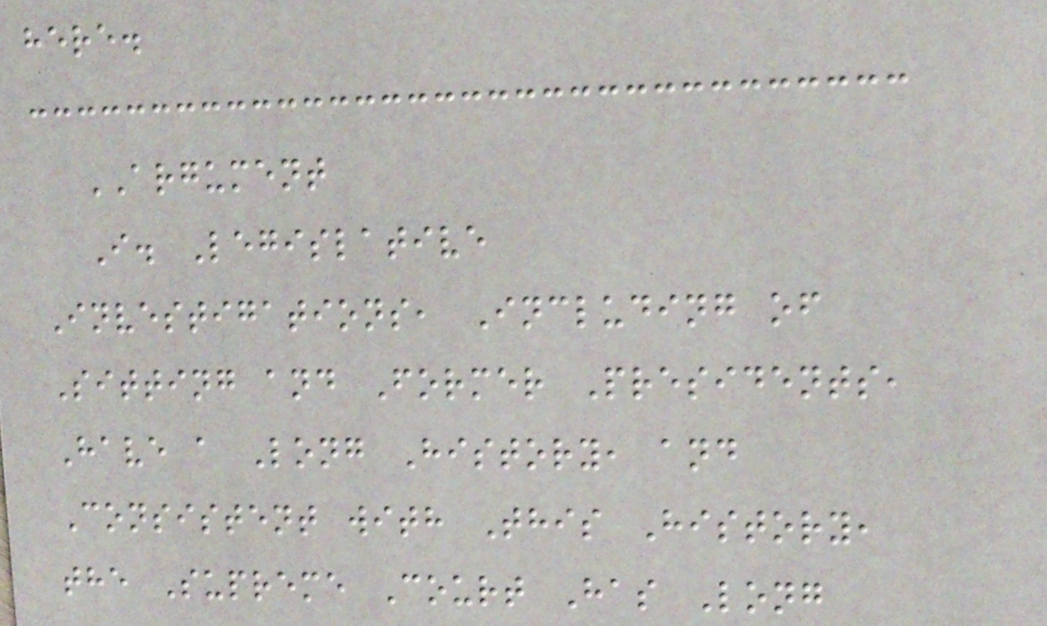here.
ARGUMENT
I. Legislative
Investigations, Including of
Sitting and Former Presidents,
Have a Long History, and
Consistent with This History,
the Supreme Court Has Long
